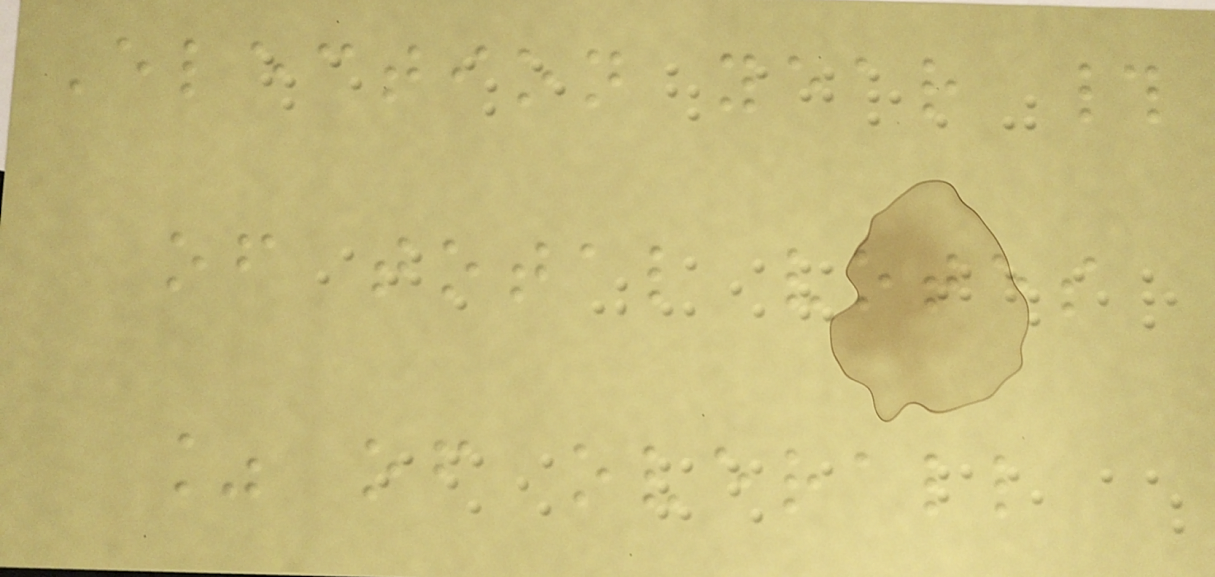Election year #
of total votes
% of overall
